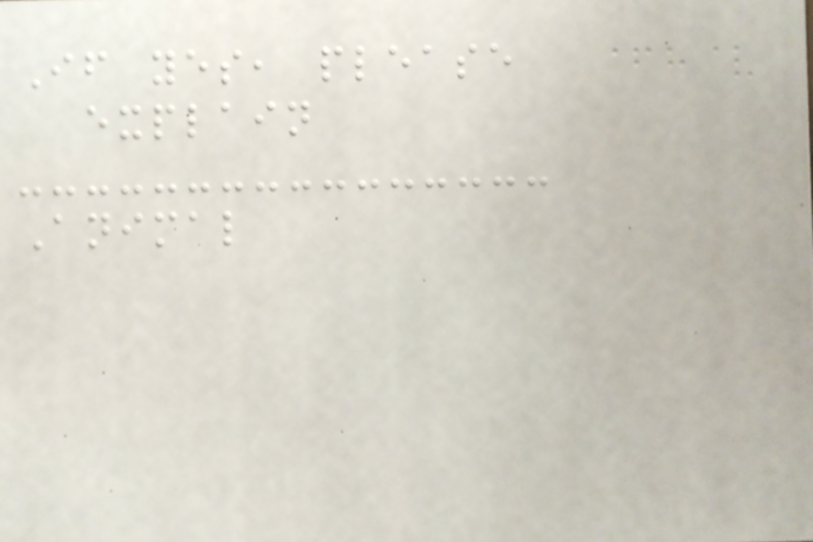If yes, please
explain
Animal
